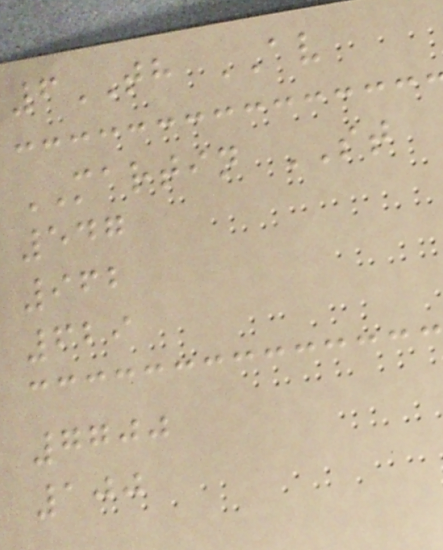6TH AV
MARTIN ST
547
962
629
7700
100
